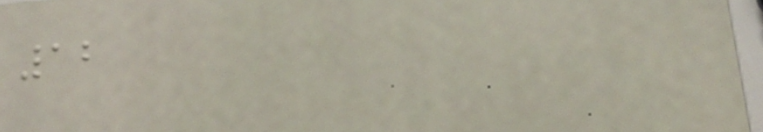12
